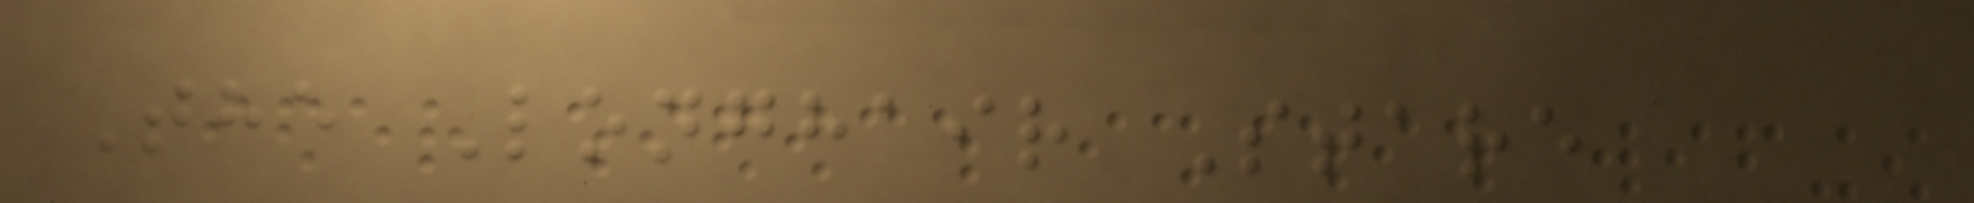The Longhair Stare
